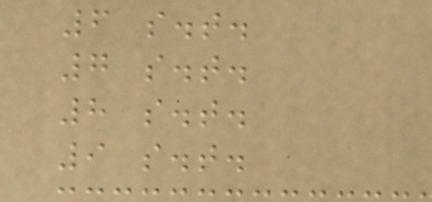6 s.t.
7 s.t.
8 s.t.
9 s.t.
